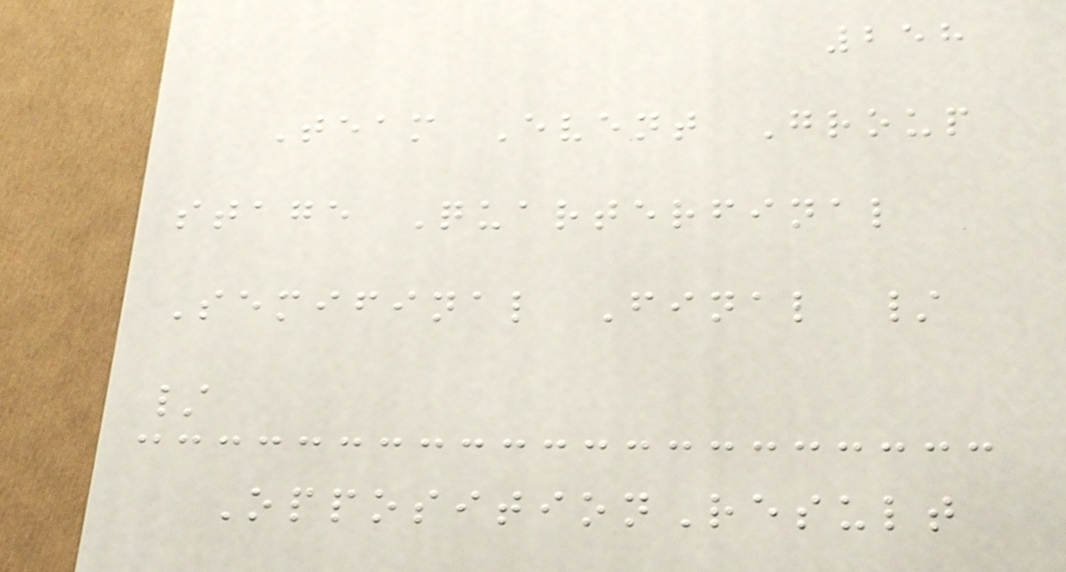258
Team Event Group
stage Quarterfinal
Semifinal Final /
/
OppositionResult
